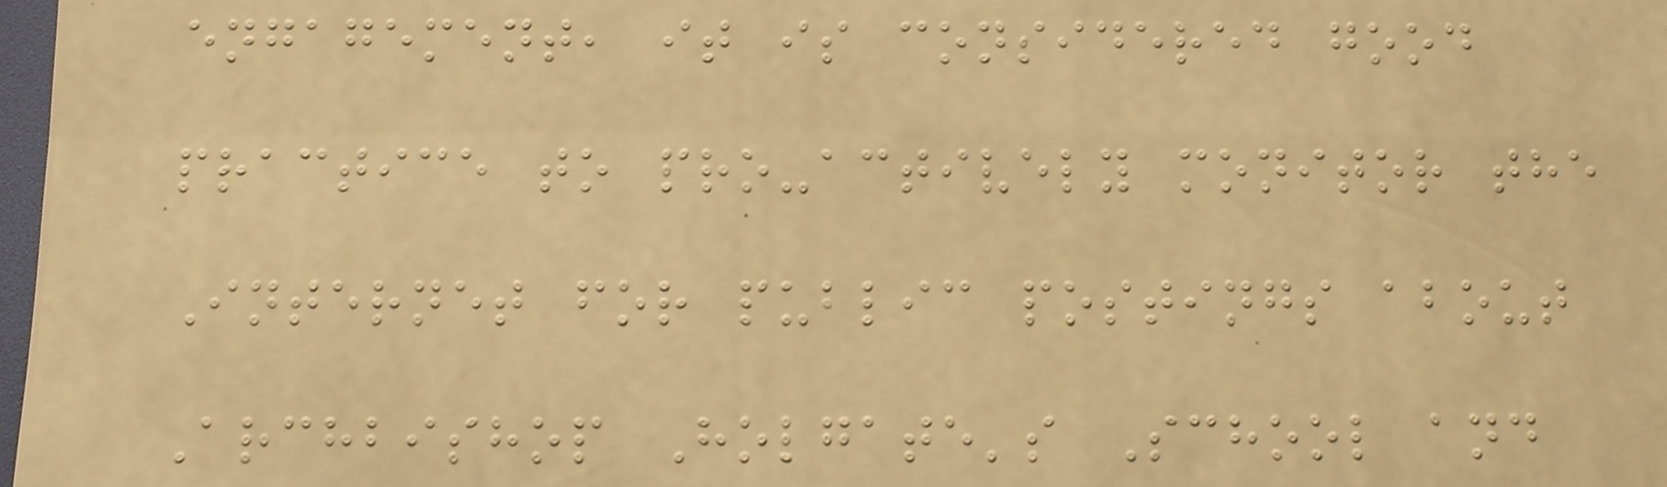engagement, it is considered good
practice to pro-actively monitor the
Internet for public postings about
Archbishop Holgate's School and
